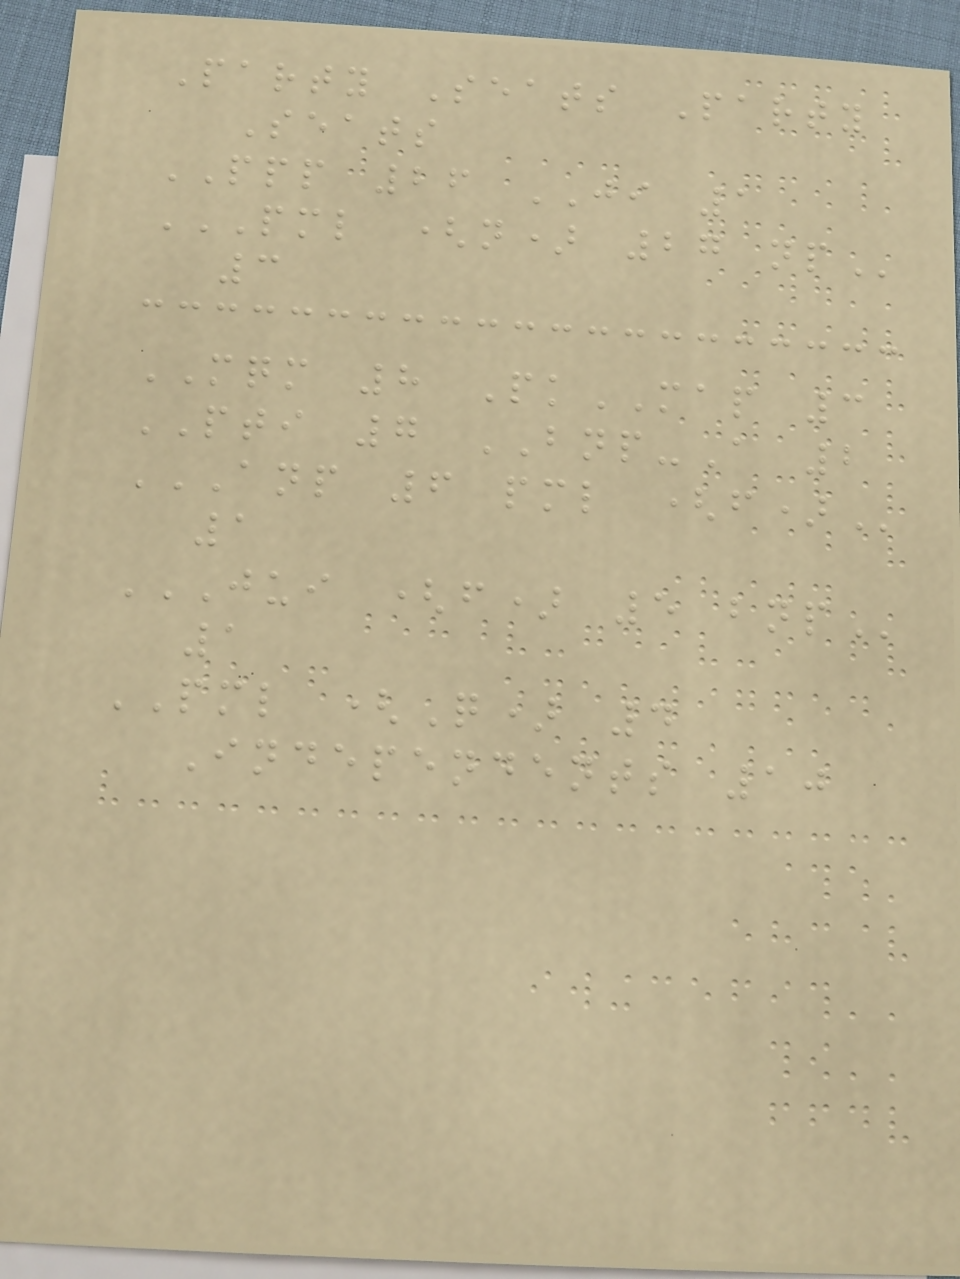Party Seats Party
Seats
PPP 26 JI 1
PML (N) 27 NP
3
MQM 8 PkMAP 3
PTI 7 BNP-A 2
ANP 6 PML (F)
1
JUI (F) 5 BNP
1
PML (Q) 4
Independents 10
